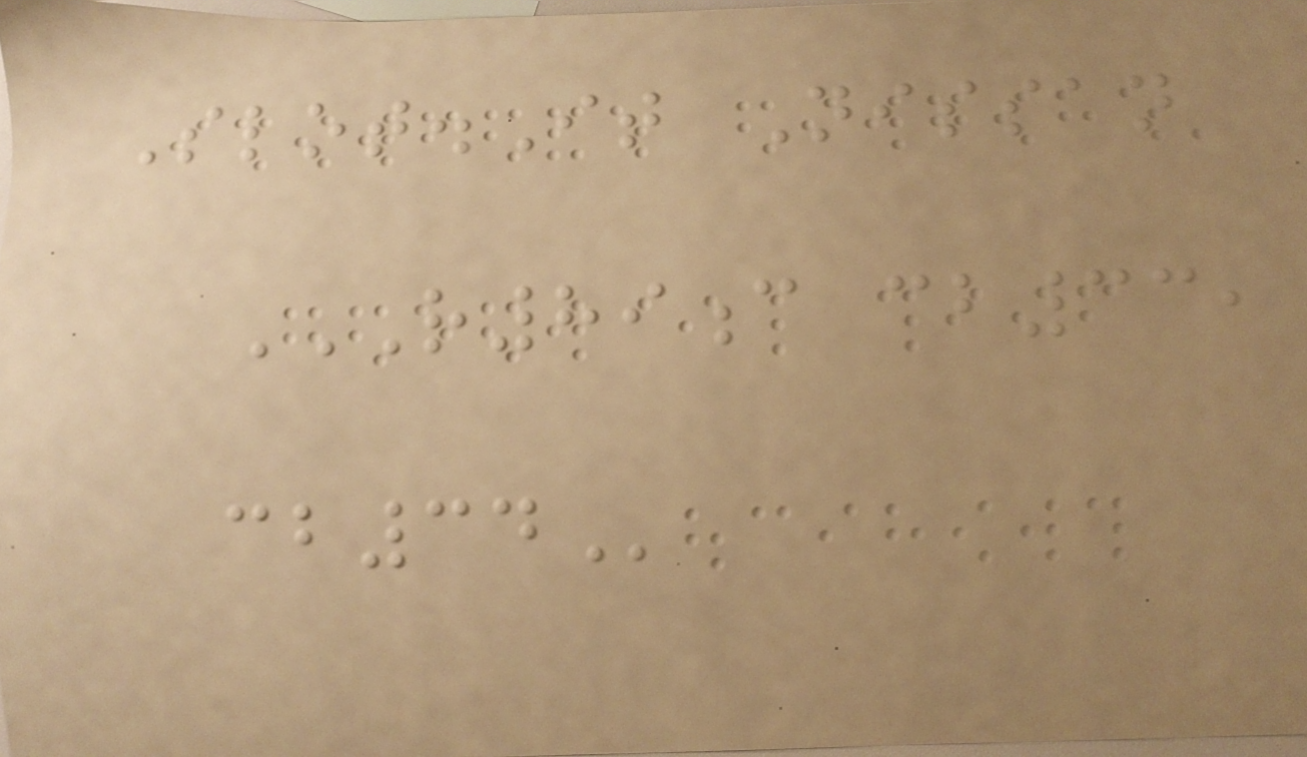Slot.It Nissan
R89C CB33,
CB34
